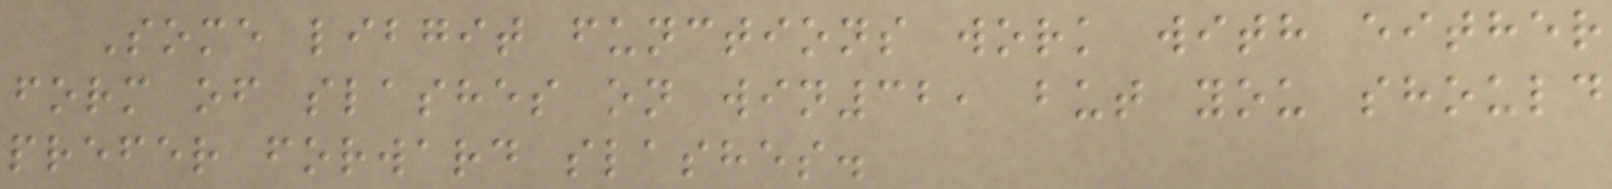Some libgit functions work with either
form of slashes on win32, but you should
prefer forward slashes.
